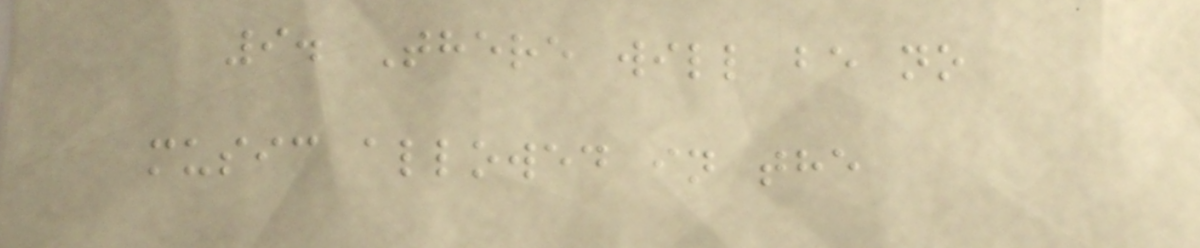9. There will be no
music allowed in the
